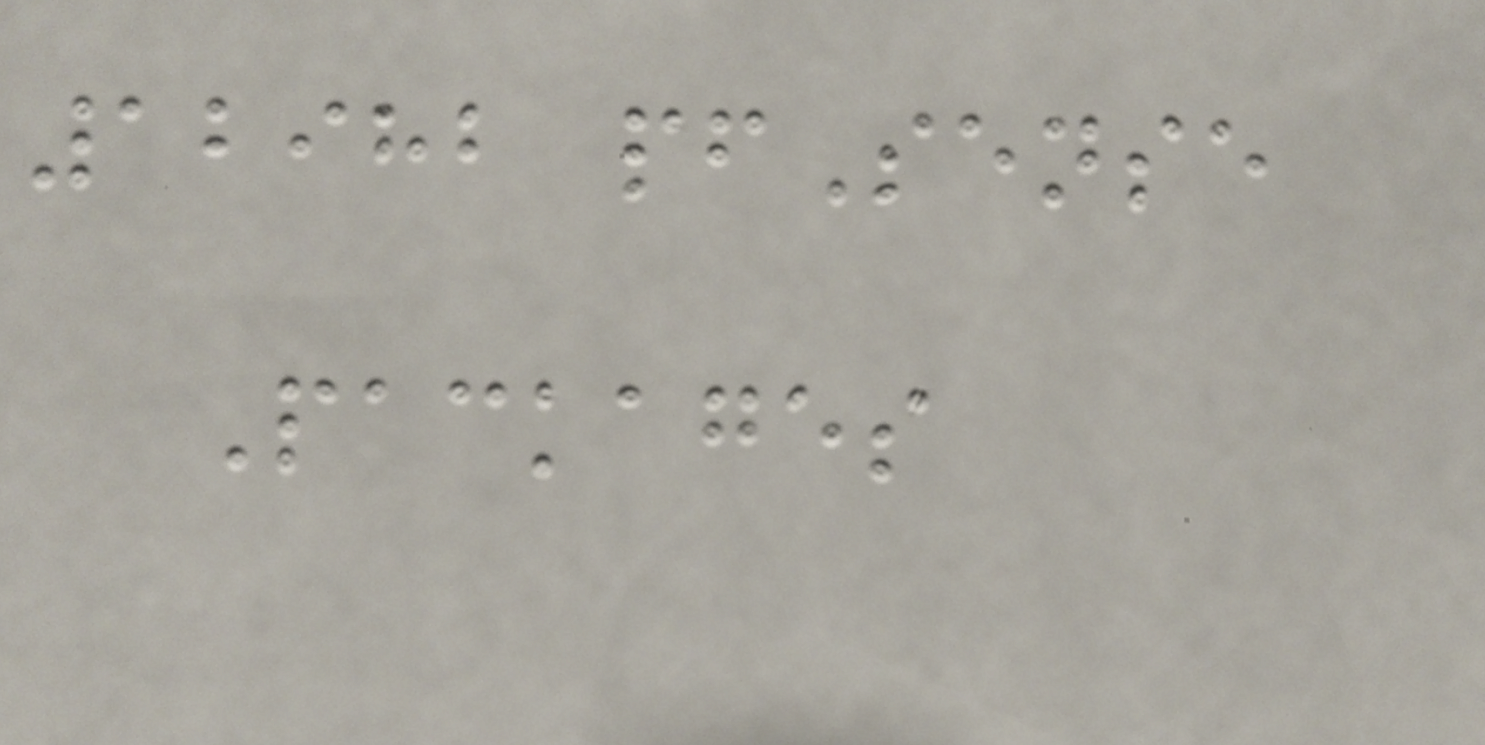12982 pfSense
Packages
